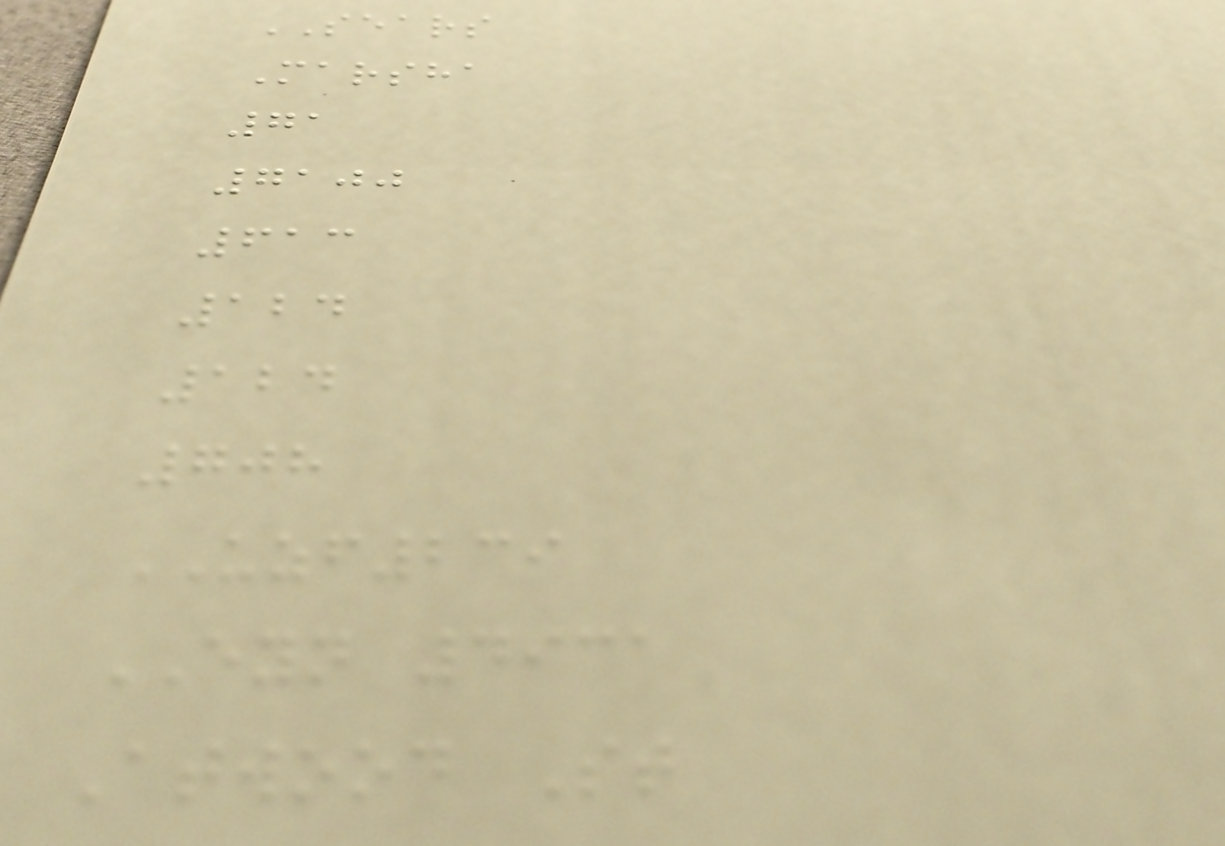SEARS
Marsha
71
7100
613
124
124
708
UZF239
EYN 4931
Atwood St
